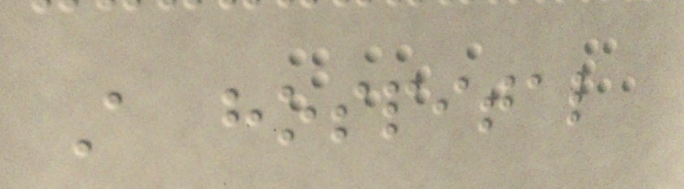A hospital
